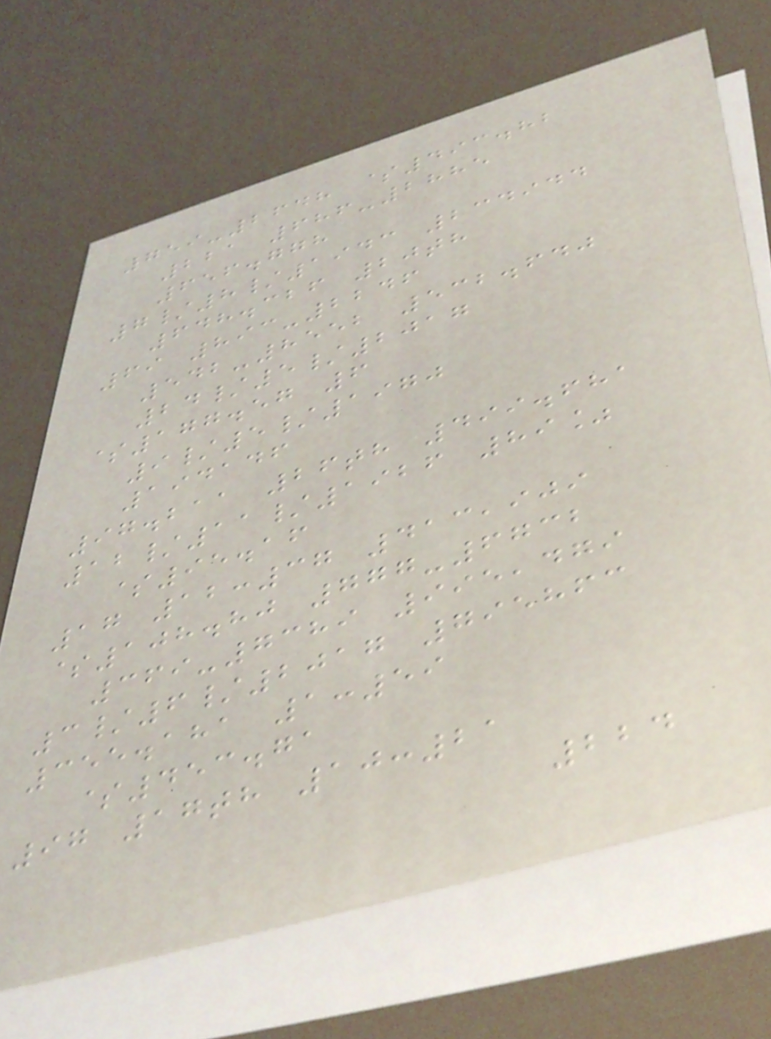759-2648 $493.82
221 686-2885
656.778
7/8/1943 234944
648.326 20th
69 893-2246
542-8552 532.640
24/5/2017
$177.57 6
9/5/1970
194146
97.211 26th 499.681
12/11/1926 89%
$95.16
17 12:37 413,909
$108.80 777-6732
369-7389 995,479
3/6/2017 795863
355.181 1:59
$453.71
97 17th 10:21
224
